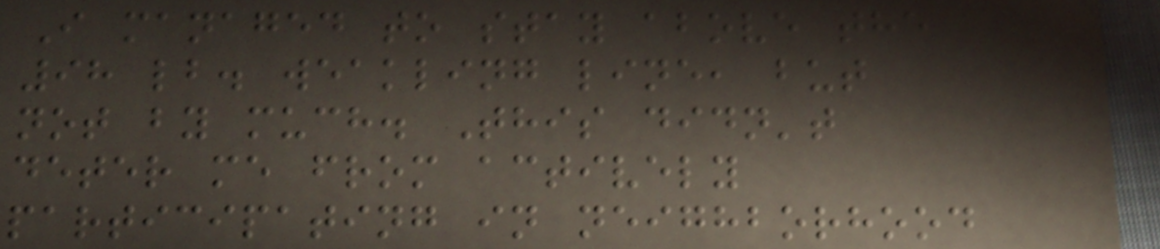I managed to stay above the
98 lb. weakling line, but
not by much. This didn't
deter me from actively
participating in neighborhood
